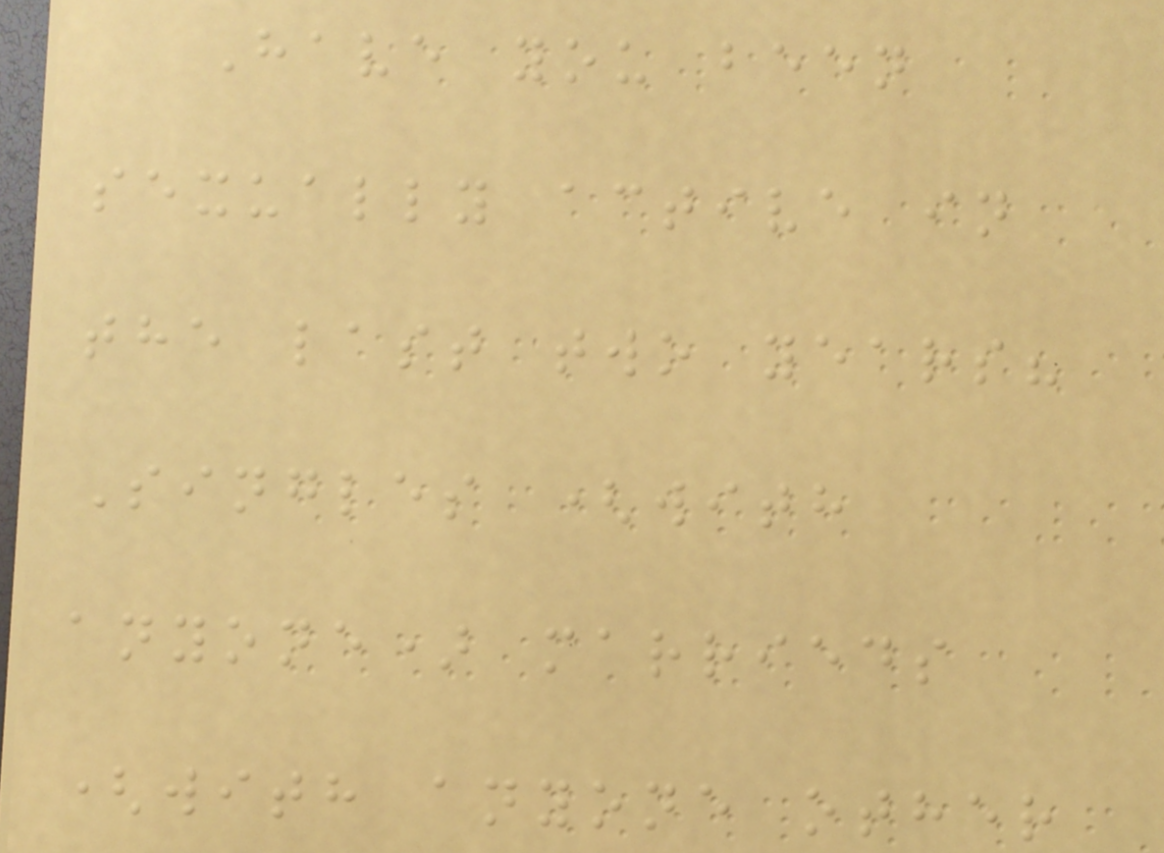Have you been
sexually active in
the last two years?
Singles (with
anyone) marrieds
(with anyone other
